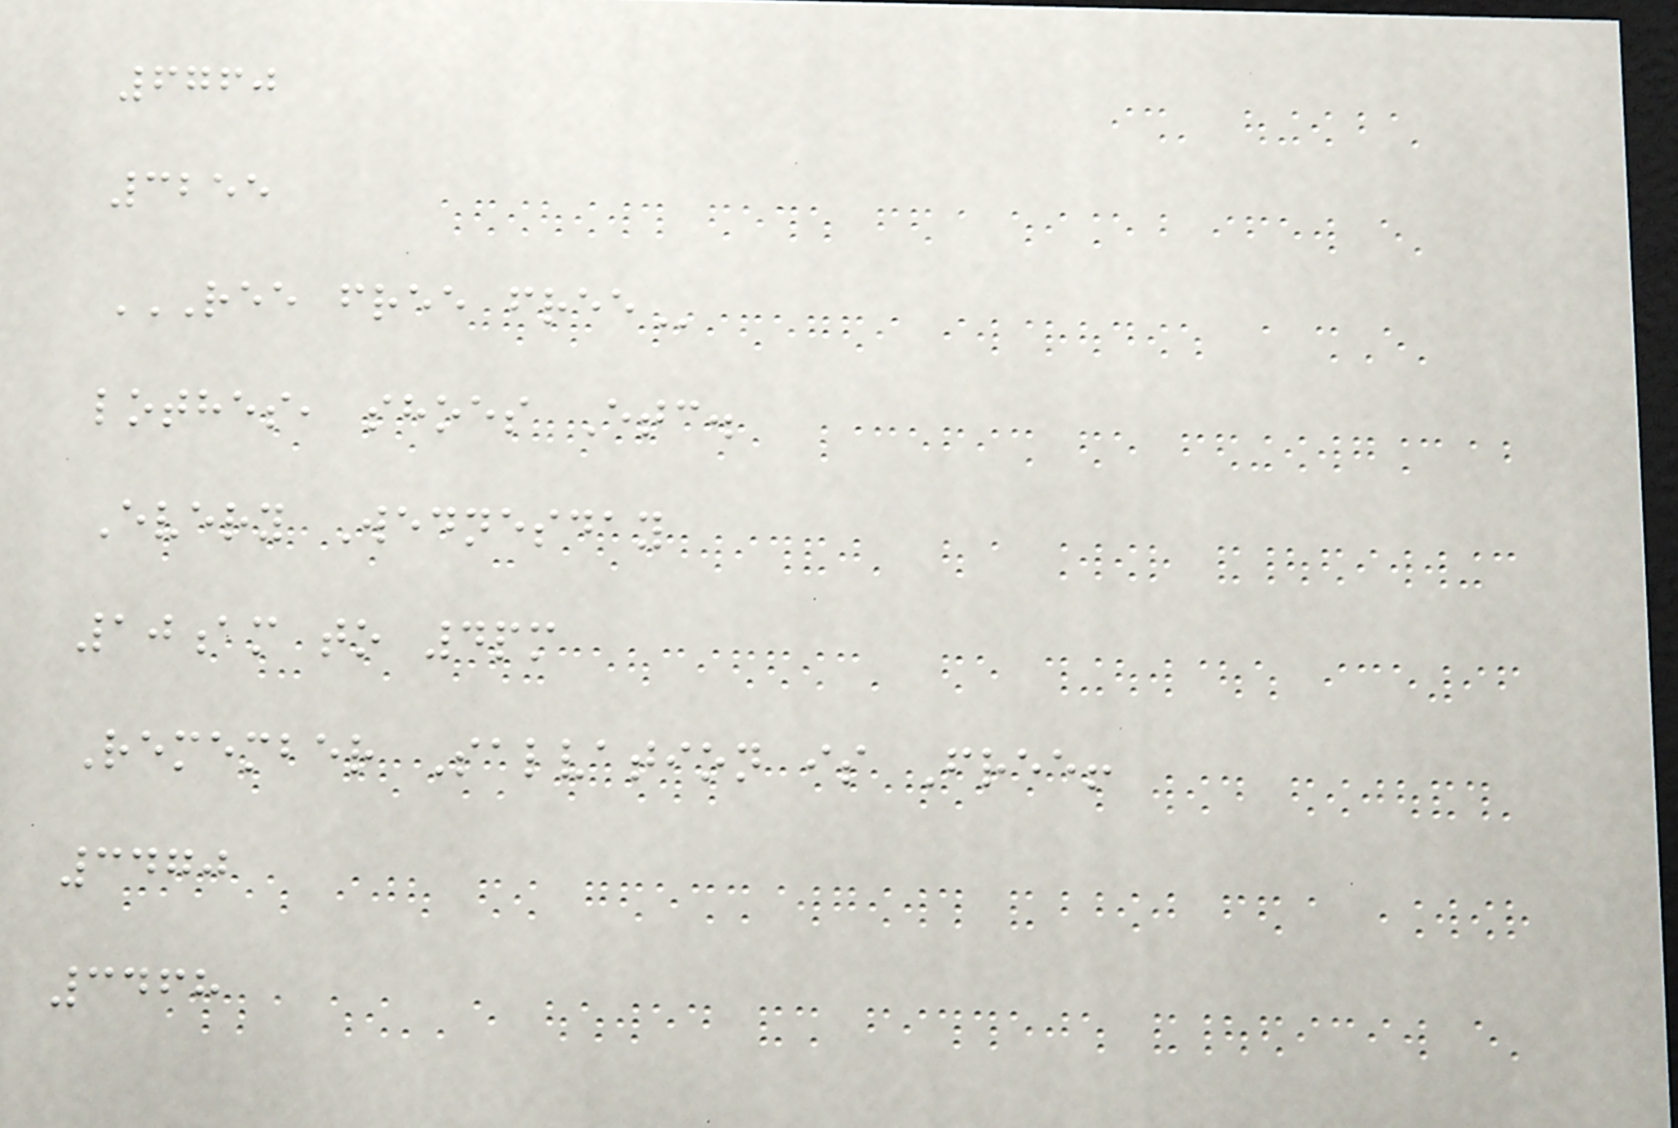6760
3255
REE FREE FREE
lothes, shoes Etc.
Every Wednesday
10am to 4pm
Remember Salvation is Free!
3470
3468
